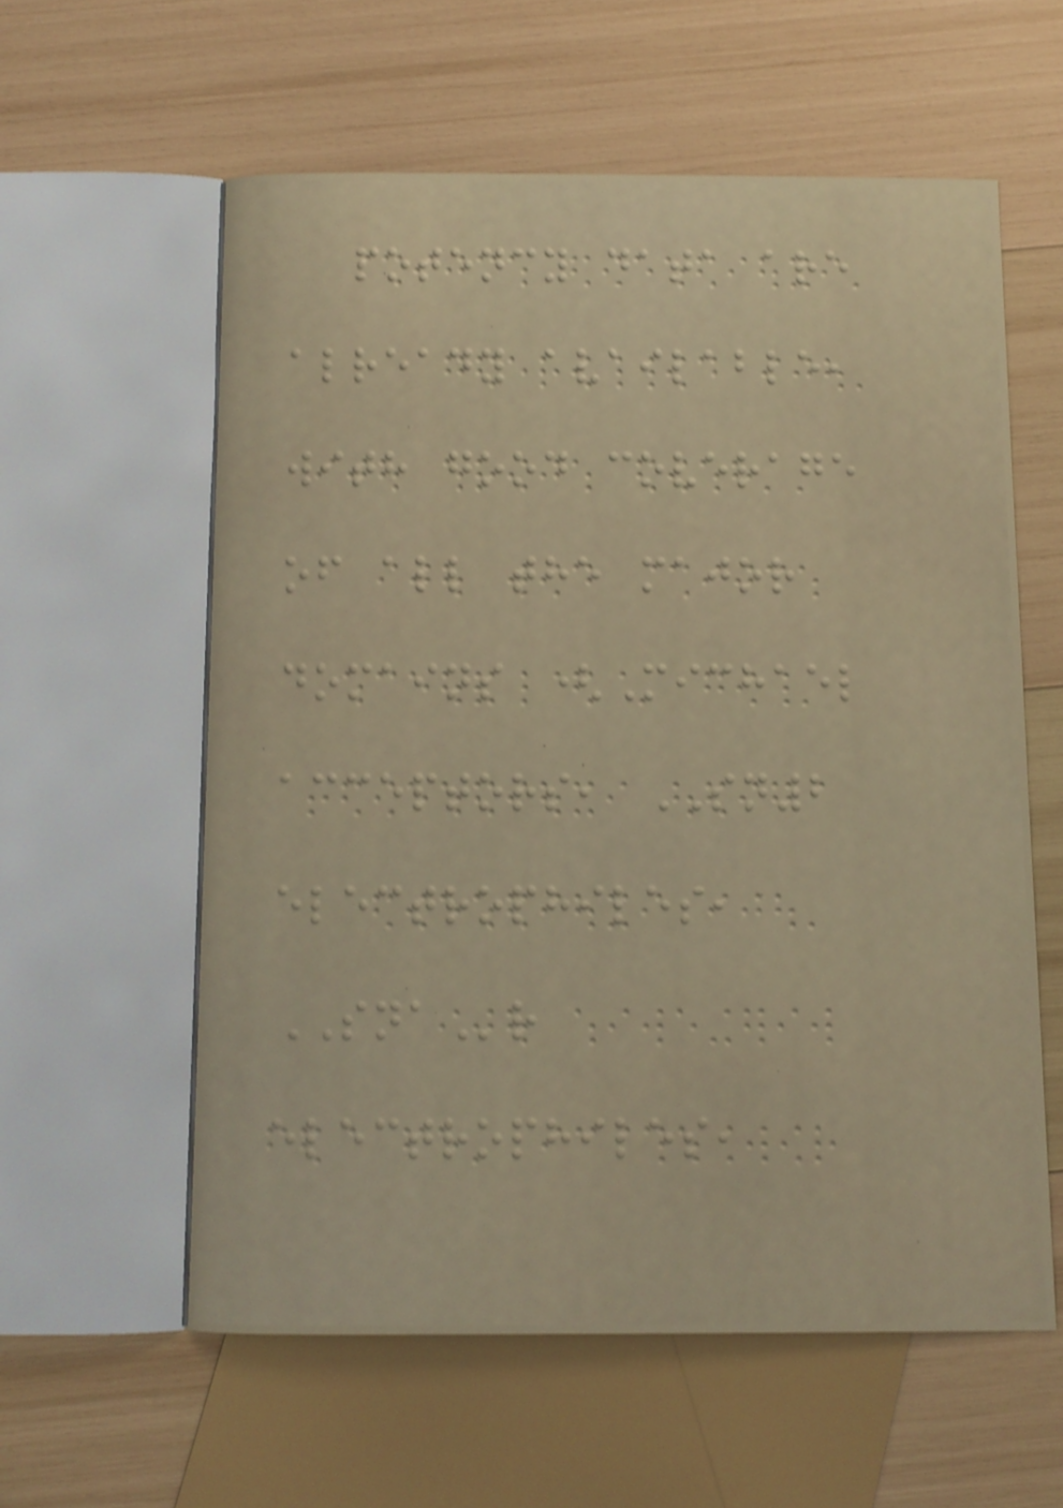potency data are
already available,
with good coverage
of all the major
domains (Michael
acceptors, SN2
electrophiles,
SNAr
electrophiles,
